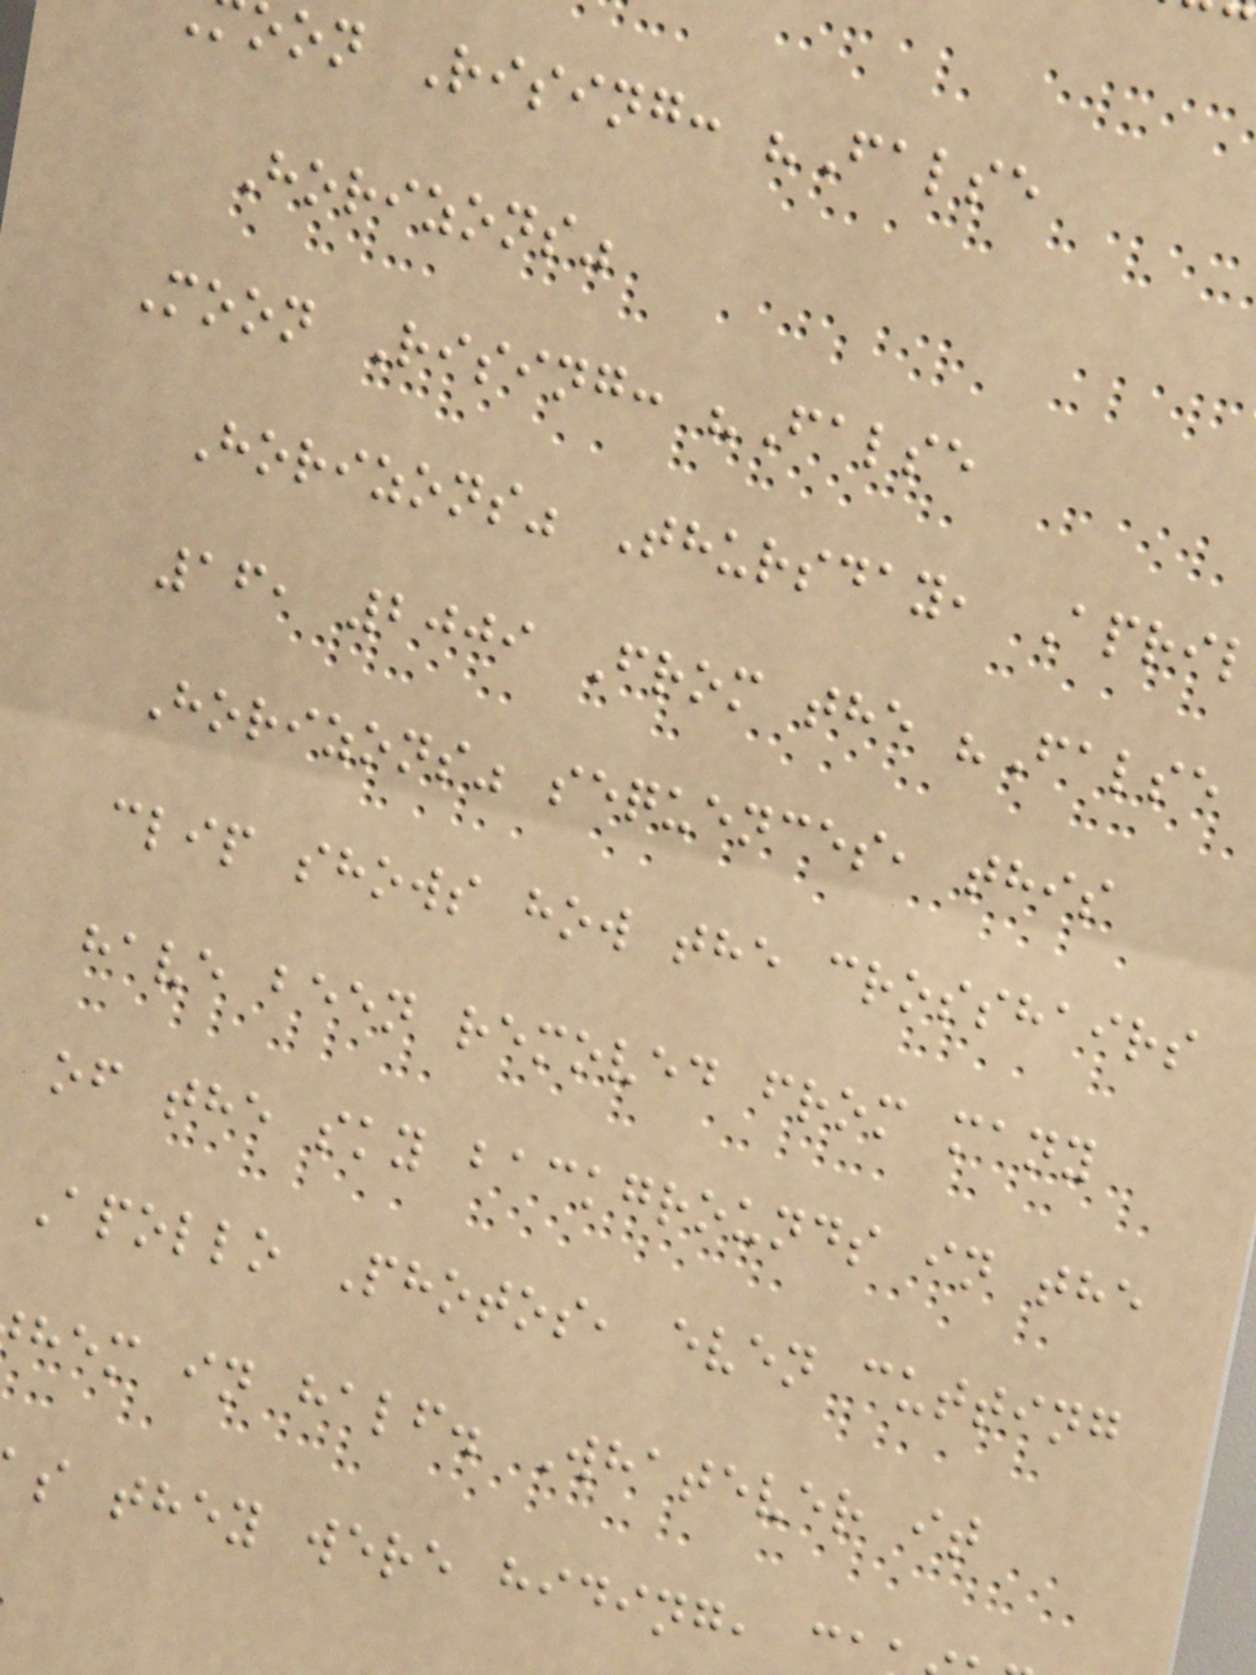on Rising: "False
Horizons"
Moon Rising: "False
Horizons" Thursday, April
16, 2009 From the "False
Horizons" sequences, this
clip shows how the crosshairs
have been removed from many
of the sky backgrounds in the
Apollo Photos, even cutting
hem in half. Whatever it
s they were hiding, c
